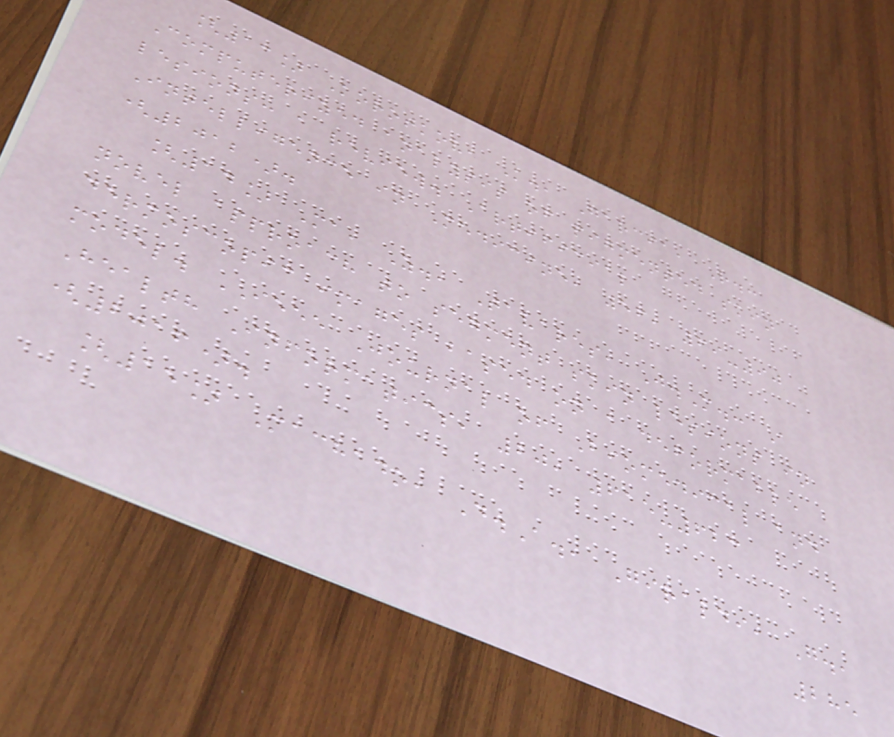[13] Korotkov, K., Garcia, R.:
Computerized analysis of pigmented skin
lesions: a review. Artificial
Intelligence in Medicine, 56, 69-90
(2012).
[14] Ma, Z., Tavares, J.M.: A
novel approach to segment skin lesions in
dermoscopic images based on a deformable
model. IEEE Journal of Biomedical and
Health Informatics, 20, 615-623
(2016).
[15] Machado, D.A., Giraldi, G.,
285
